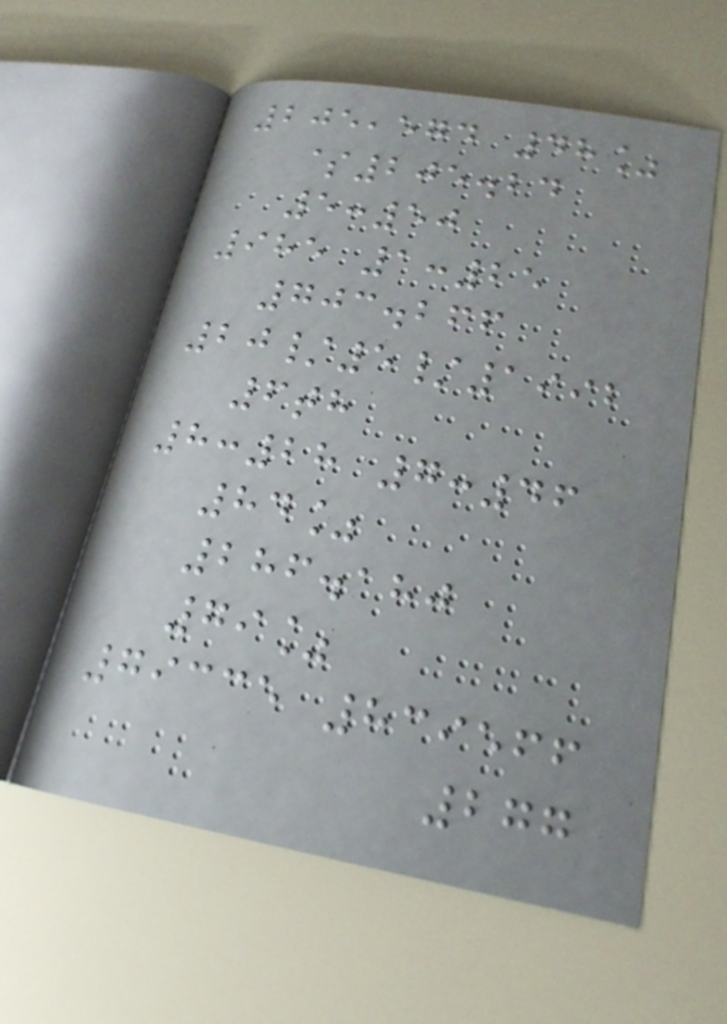205,574 48%
$205.24
5:50
985 1:25
703.266
20/5/1992
6th
8:28 7:46
84%
286.180
79%
79335 839566
277
